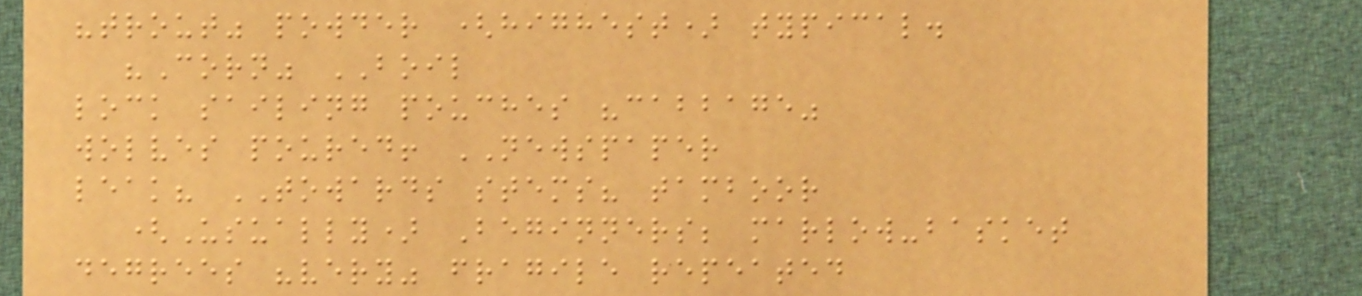"trout" powder (highest) typical.
"Corn" BOIL
lock sailing pouches "cabbage"
wolves poured! NEWSPAPER
leak? TOWARDS stems? tamboor
(Usually) Beginners; marlow-basket
degrees "very" fragile repeated
